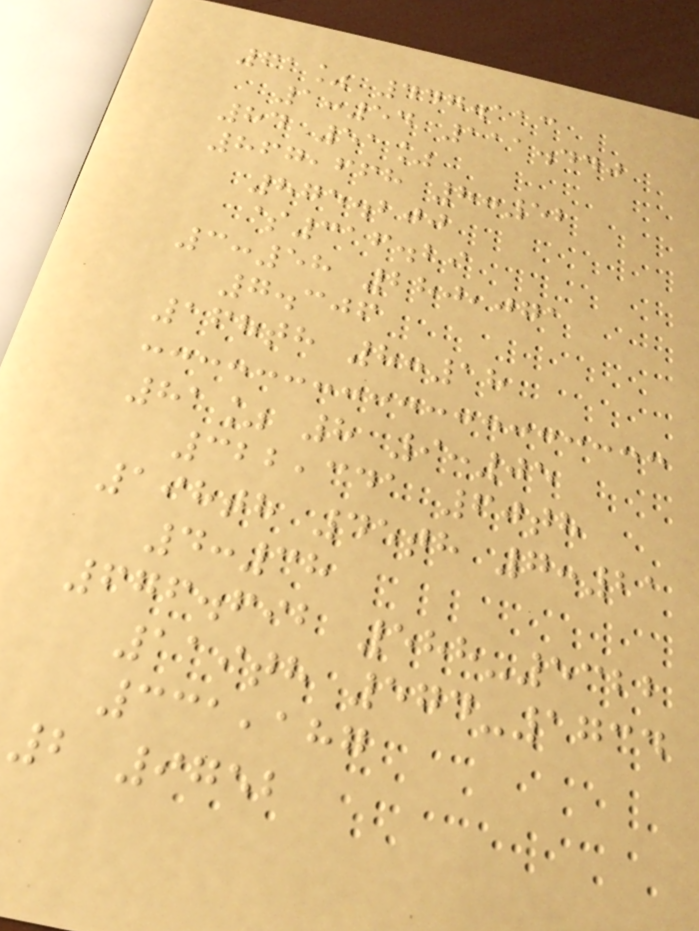61% 447.113
1:54 111.440
84 51%
867,668 8:52
875.200
$316.29
3:58 280,071
7.306
168th 8:18
81% 8 9:05
322,341 60th
198th 45th 7:21
4:38
676.692 588-5322
119th 574-1734
331,187
2 9752
